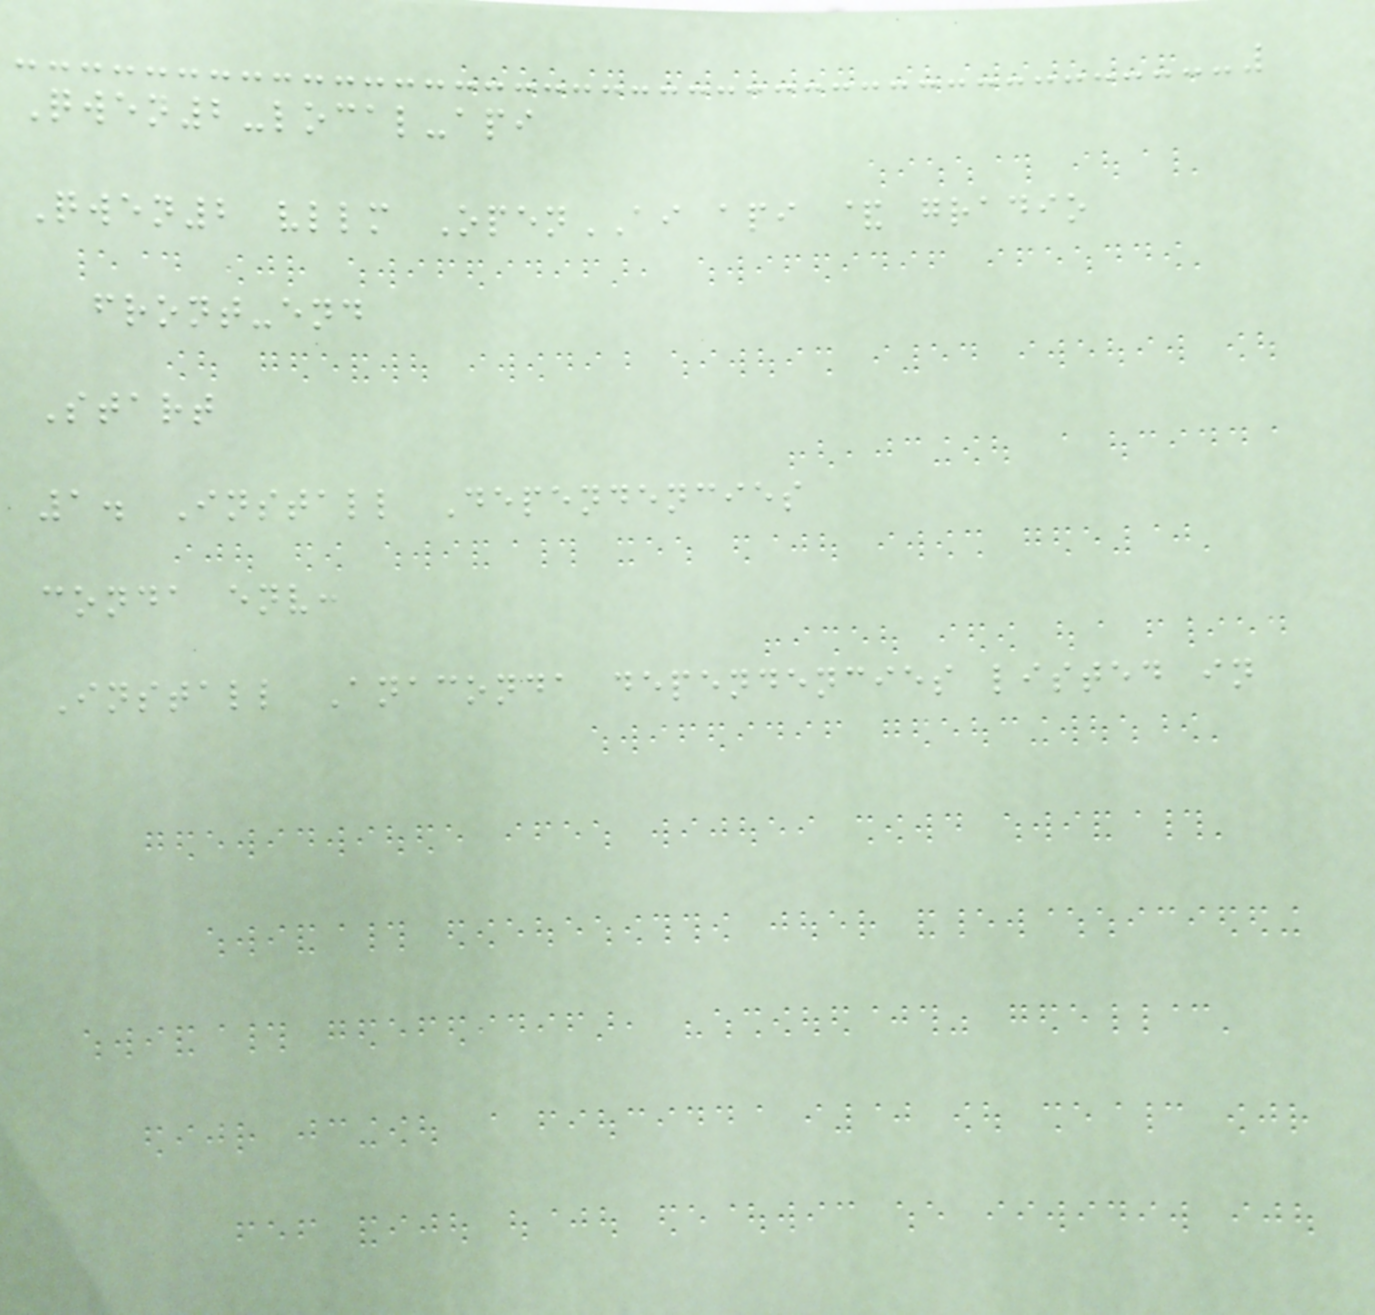Qwen2-local-api
Qwen2 vllm OpenAI api & gradio
front-end
Start
1. Install Dependencies
conda env:
Install Anaconda dependencies listed in
